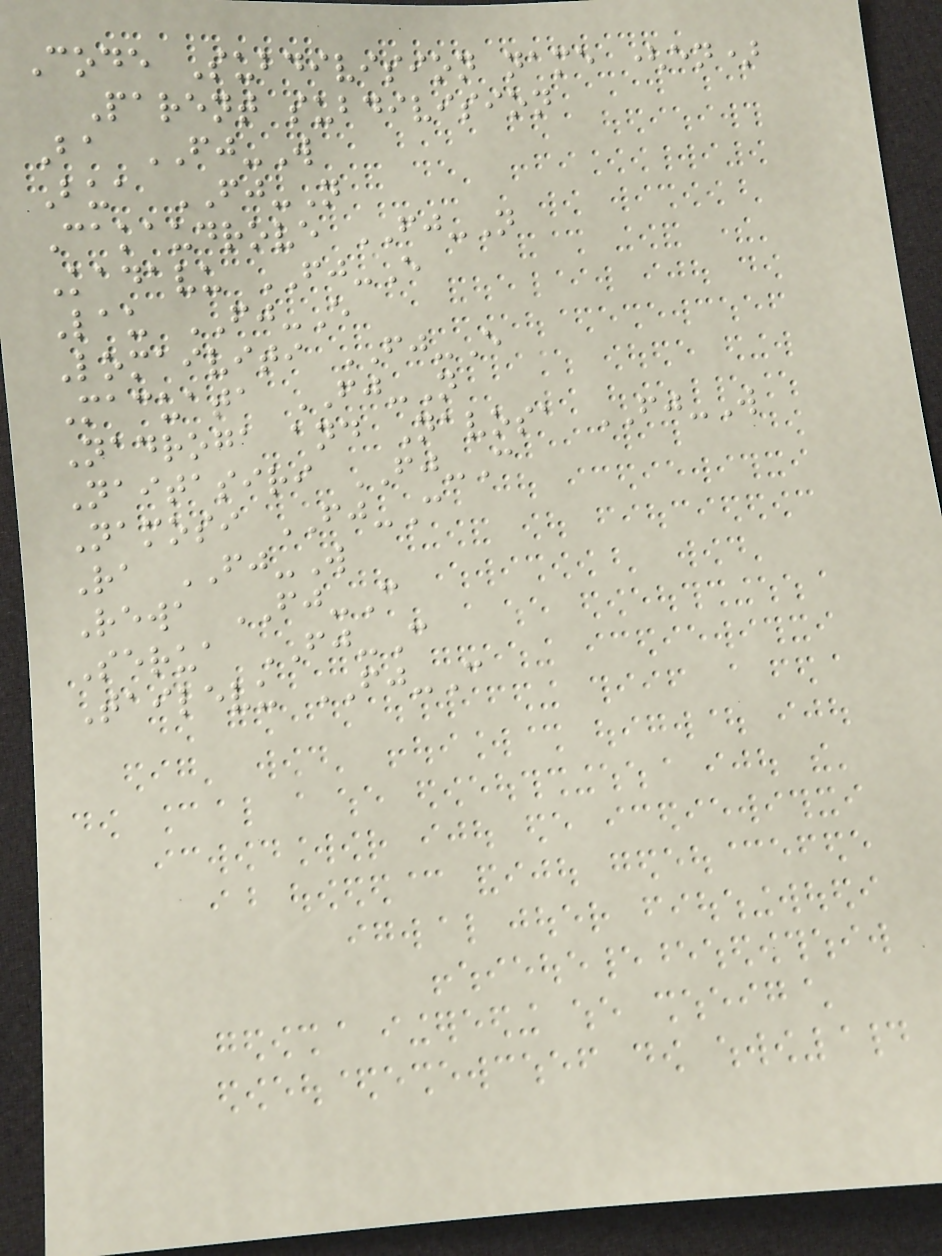Code Subdivision name (en)
Parent subdivision
Ba FJ-W
Bua FJ-N
Cakaudrove FJ-N
Kadavu FJ-E
Lau FJ-E
Lomaiviti FJ-E
Macuata FJ-N
Nadroga and Navosa FJ-W
Naitasiri FJ-C
Namosi FJ-C
Ra FJ-W
Rewa FJ-C
Serua FJ-C
Tailevu FJ-C
